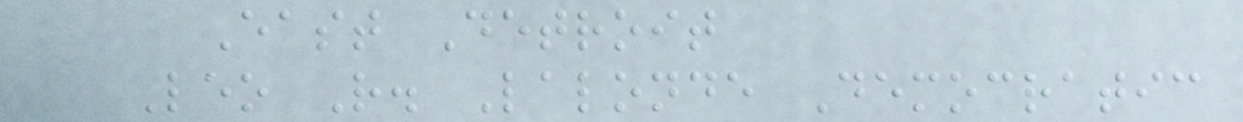East Detroit
Leo R. Lalonde Democratic
